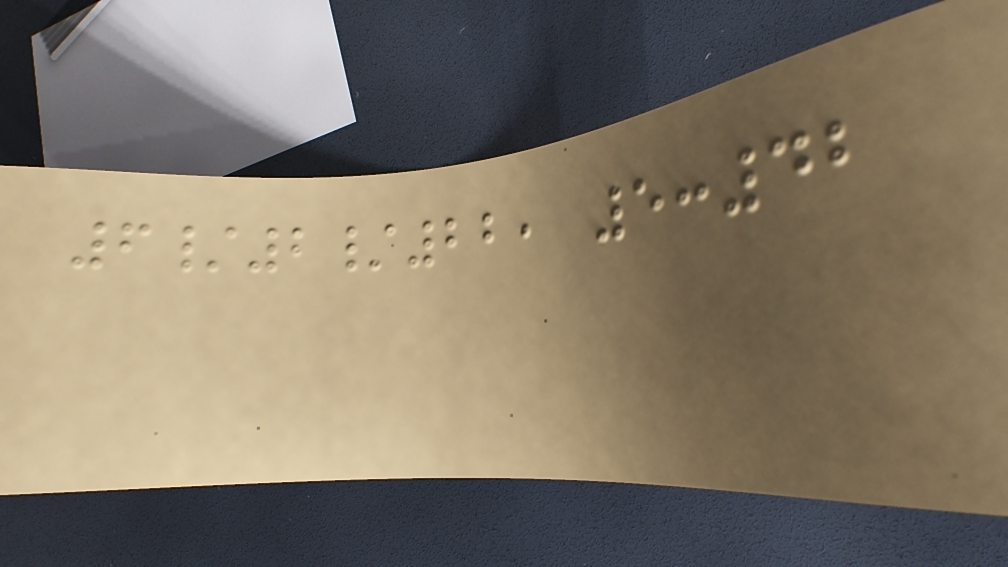6/2/22, 5:42
